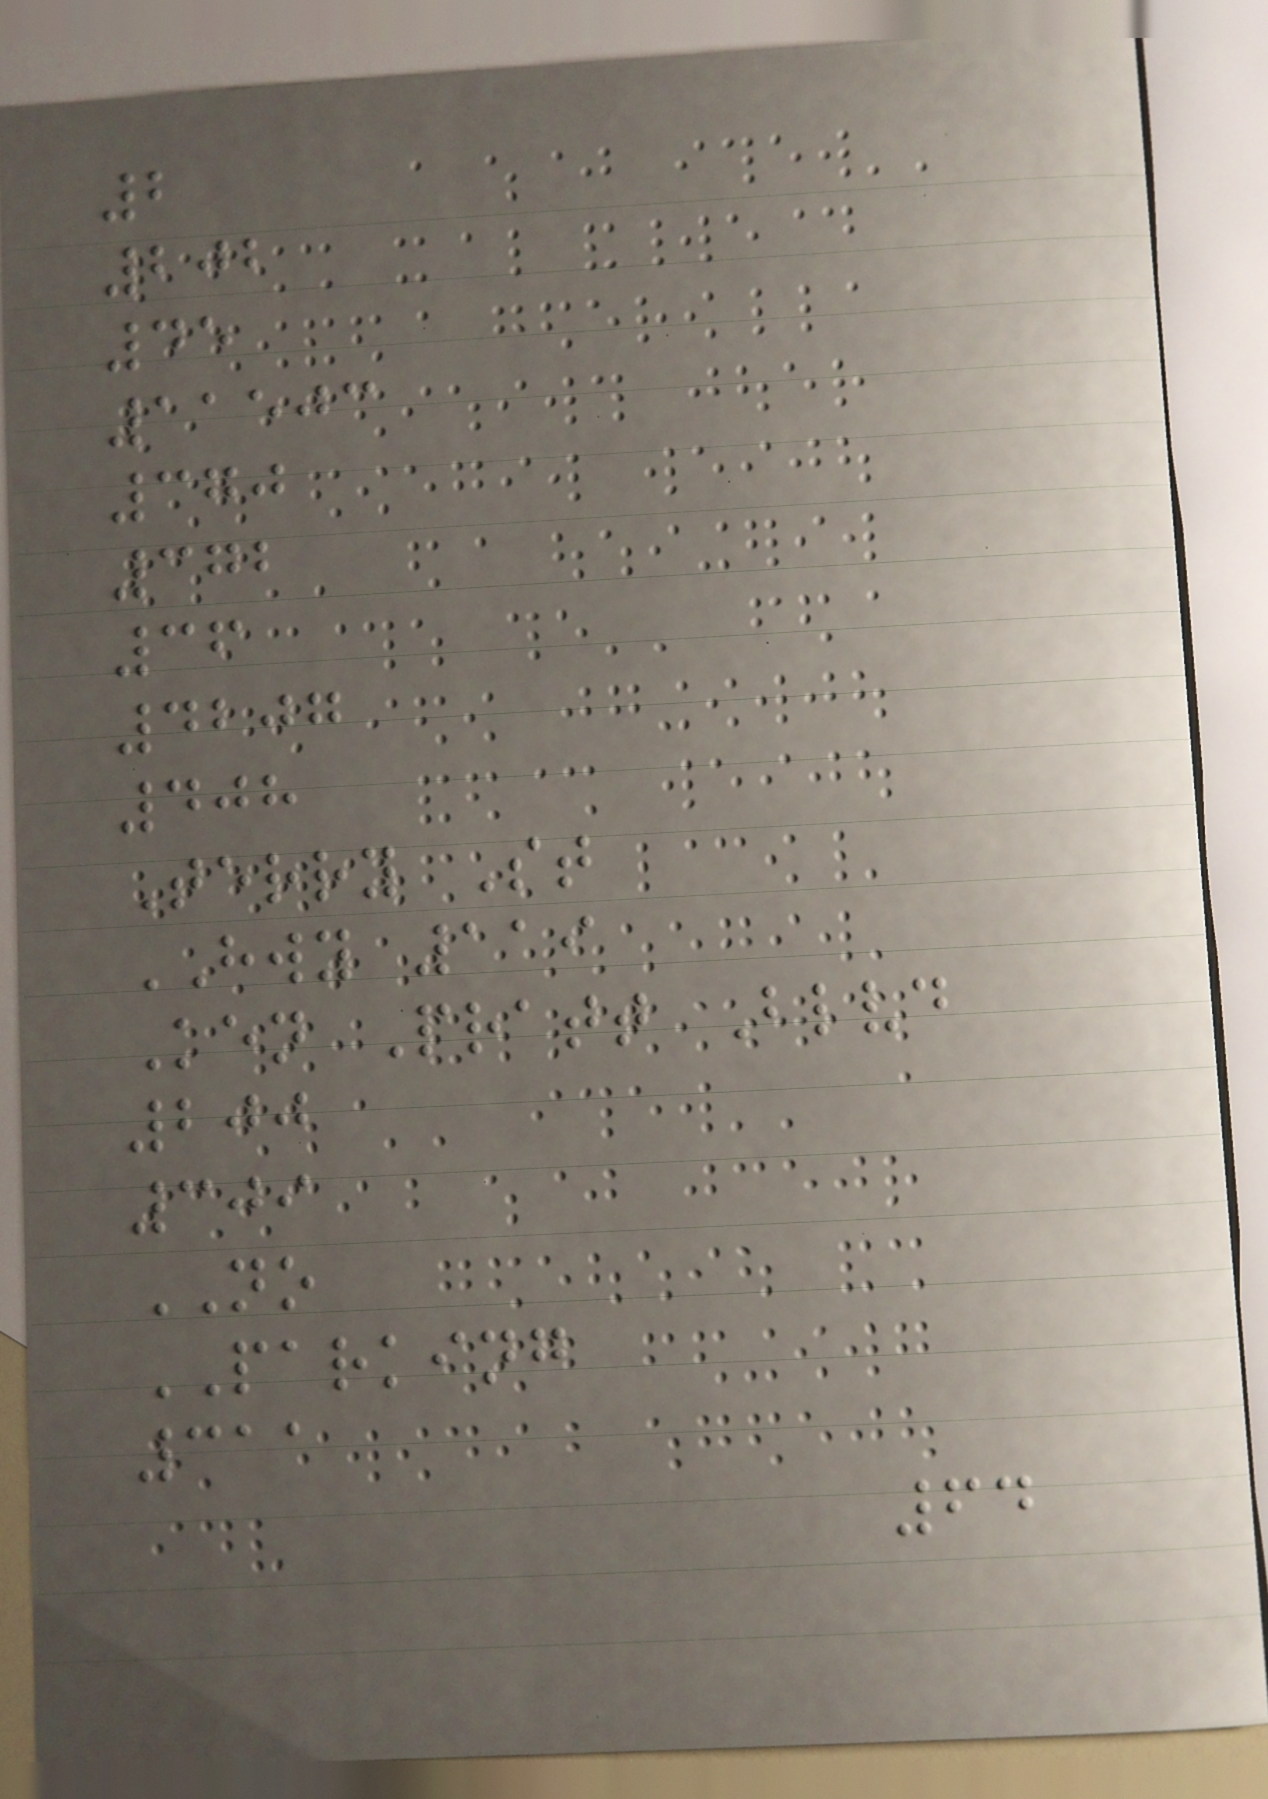2
202
45
11503
370
372
36
4207
408
Terry St
HWY 119
Ken Pratt Blvd
200
309
NO
PARKING
311
64
